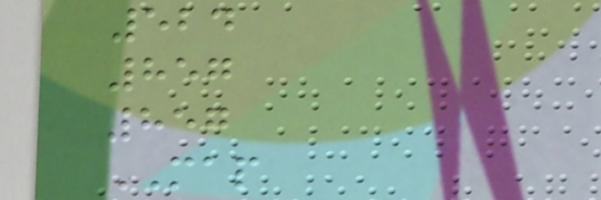524
857
857
MAP
